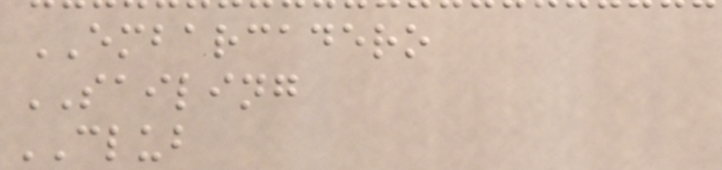EMBARCADERO
SAILING
CLUB
